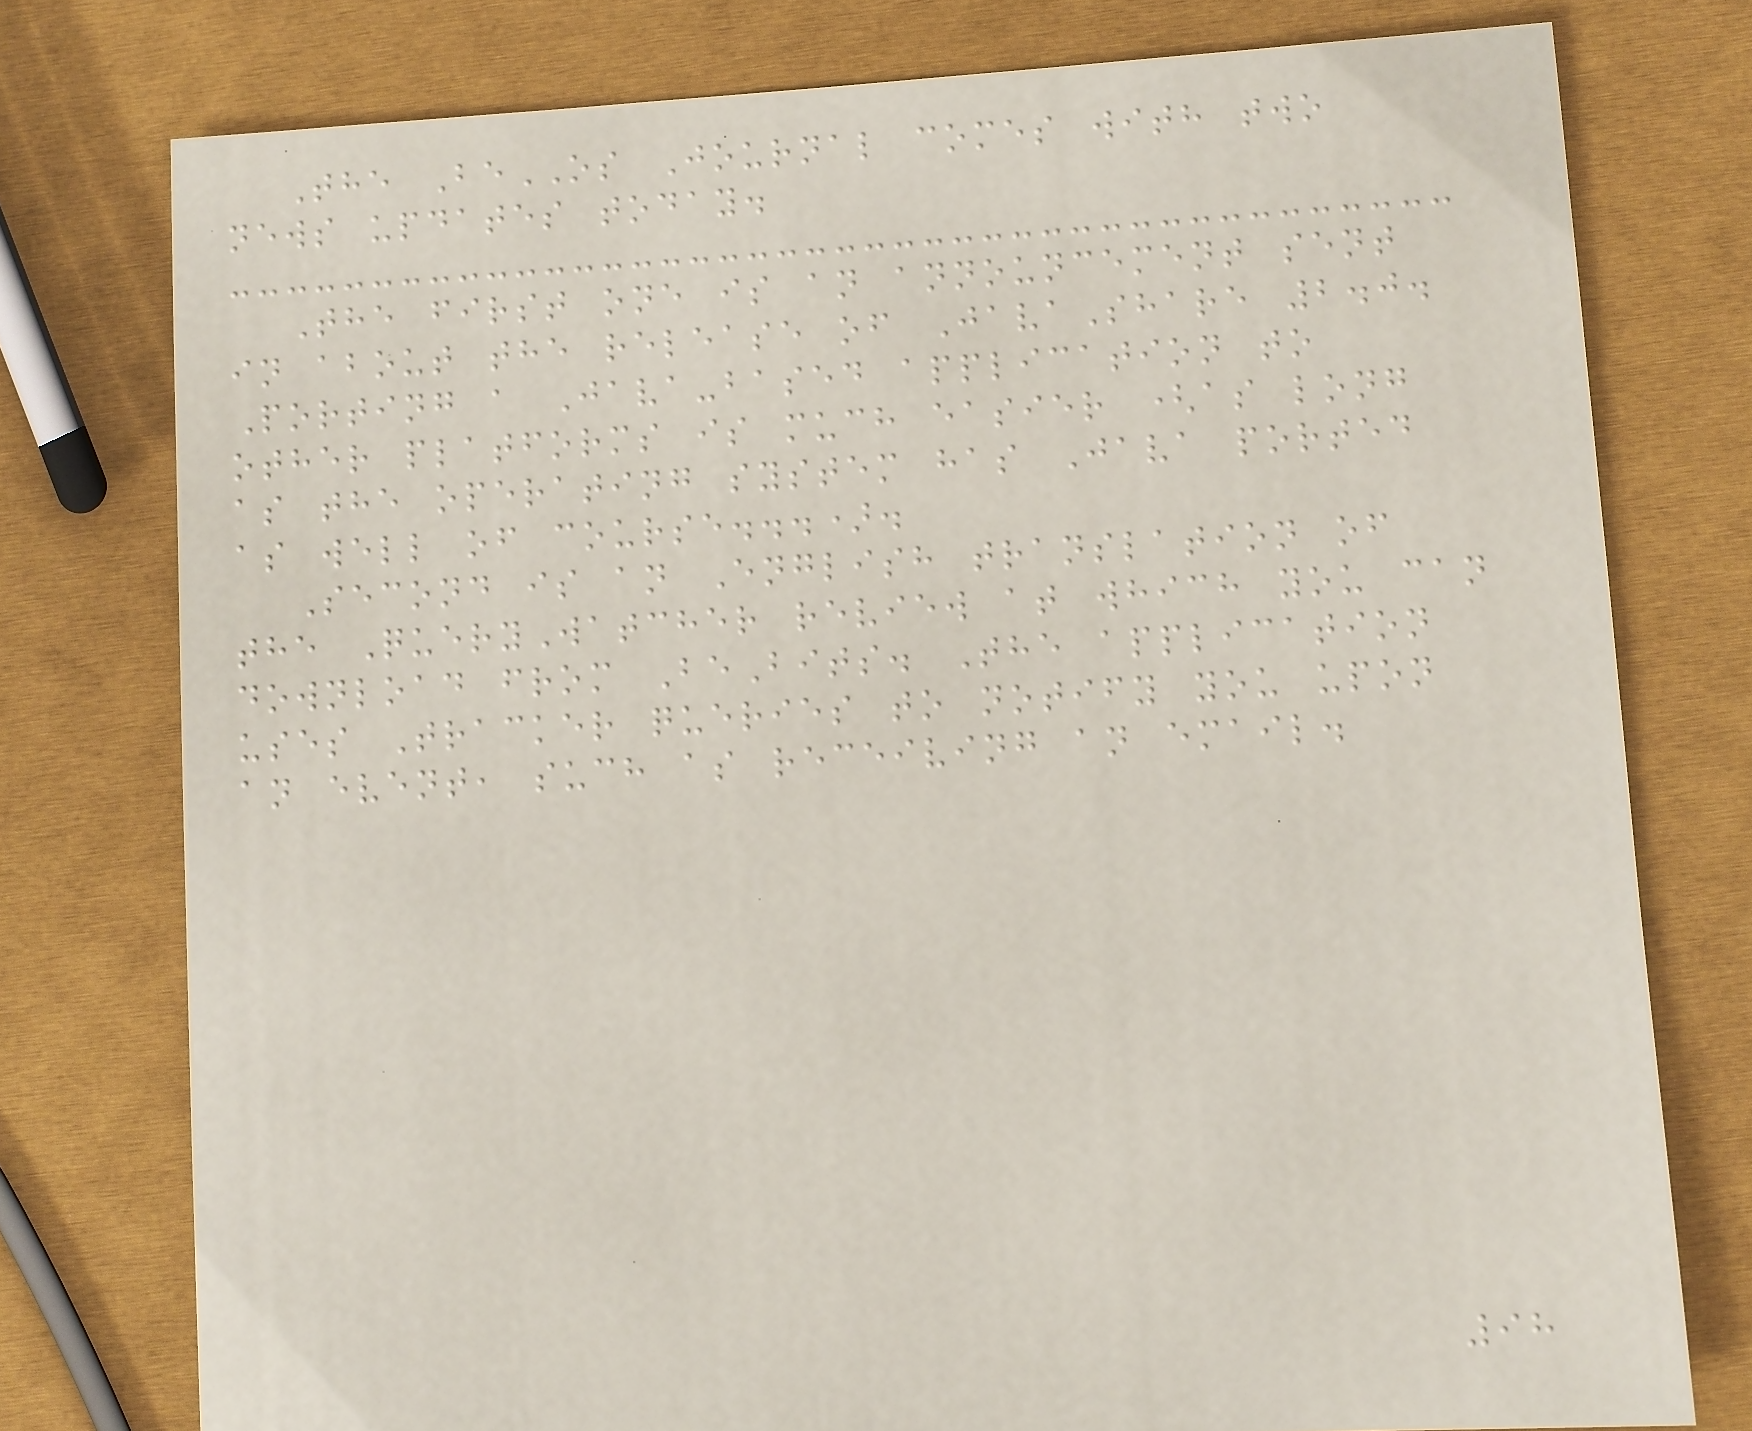The BeOS Journal comes with two
news updates today.
The first one is an announcement sent
in about the release of JavaShare 2.0.
Porting a Java-based application to
other platforms is much easier (as long
as the operating system has Java ported
as well of course...).
Second is an English translation of
the QueryWatcher review at which you can
download from BeBits. The application
uses Tracker queries to notify you upon
an event, such as receiving an email.
98
